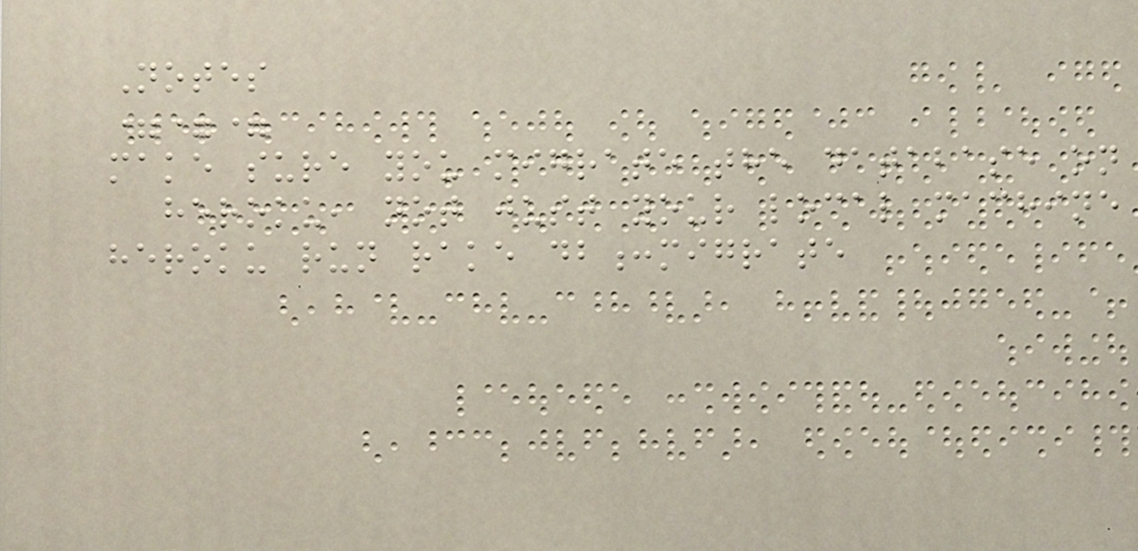Notes
===
make sure you migrate the database on
heroku, not just your local machine
heroku run rake db:migrate
